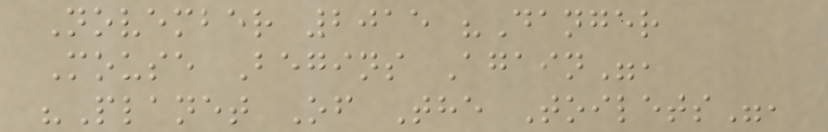November 2015 "Danger
Mouse Begins Again",
"Planet Of The Toilets",
